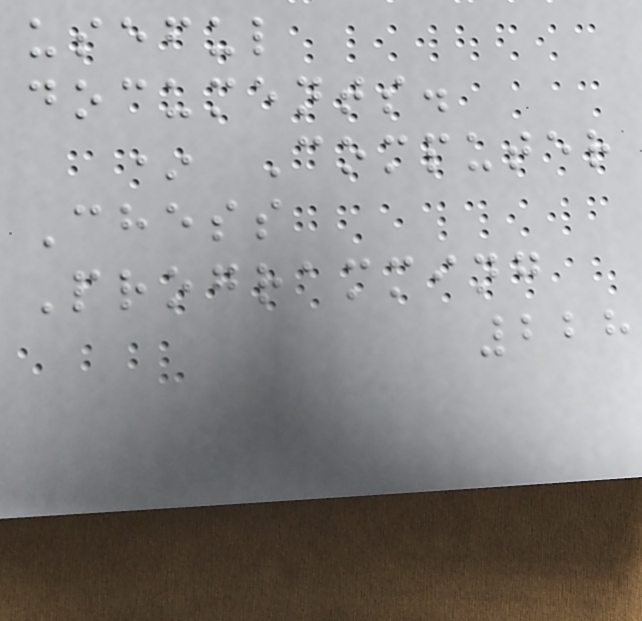useful
documents.
* Computer
Chess
Programming
228
